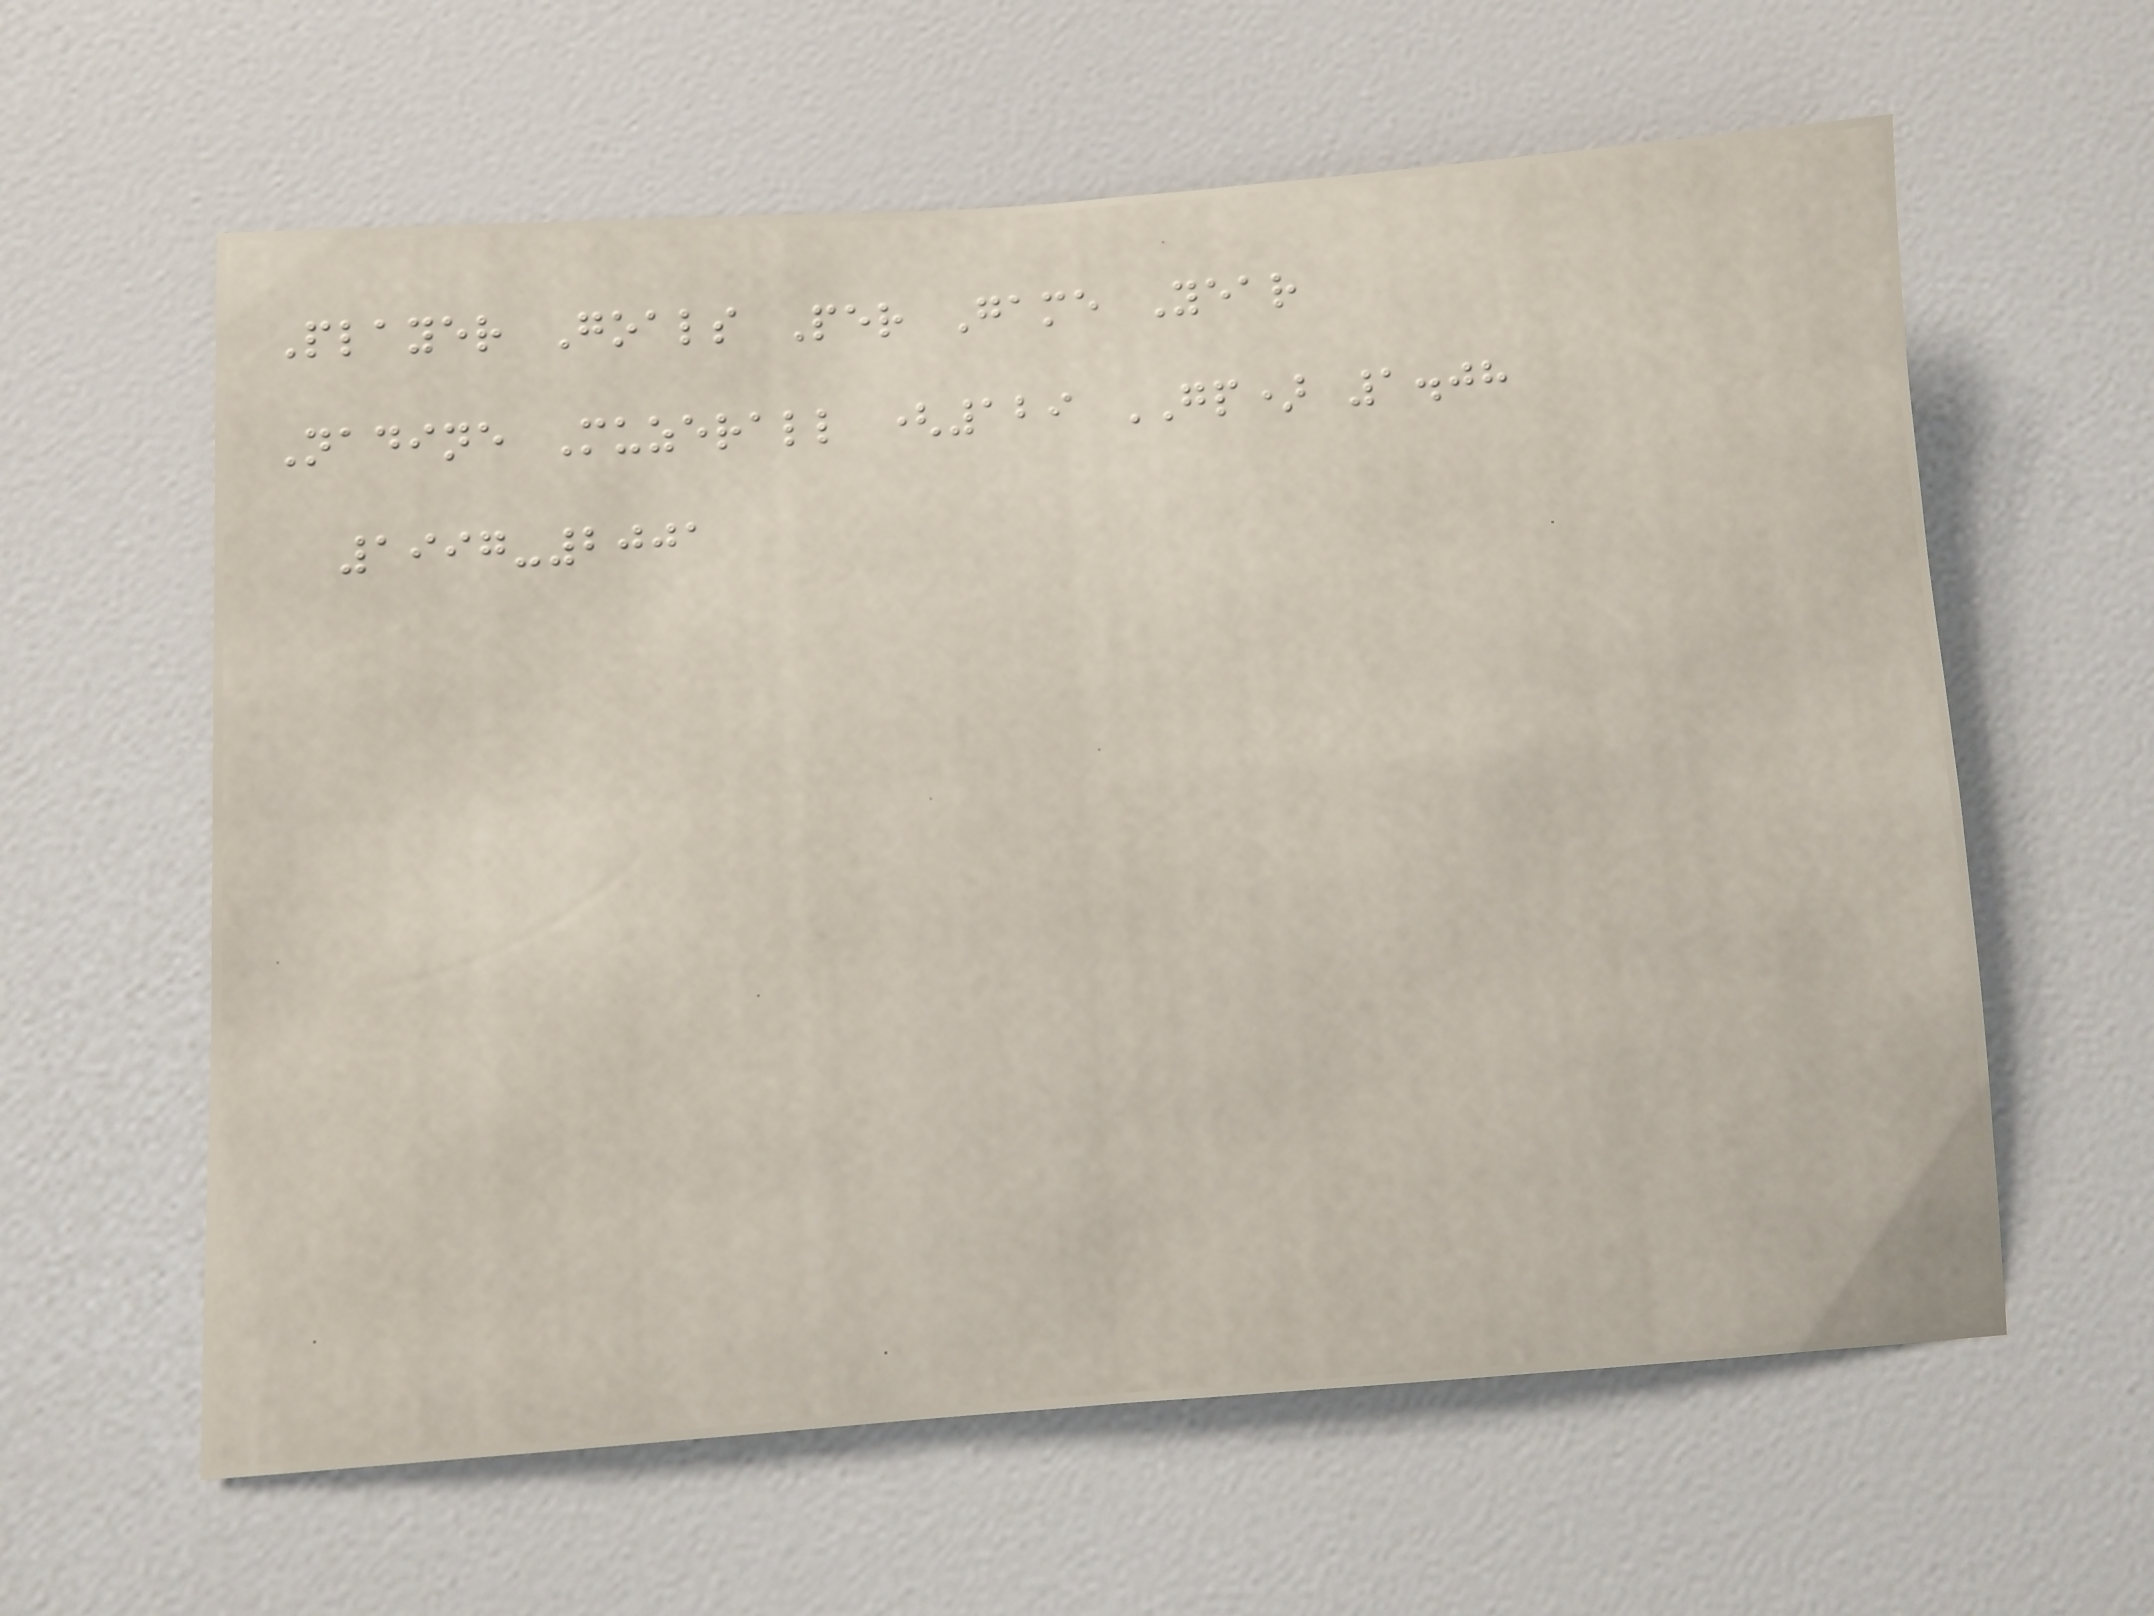Player Goals Per Game Year
Nadine Muzerall (129 GP) 1.08
1997-2001
